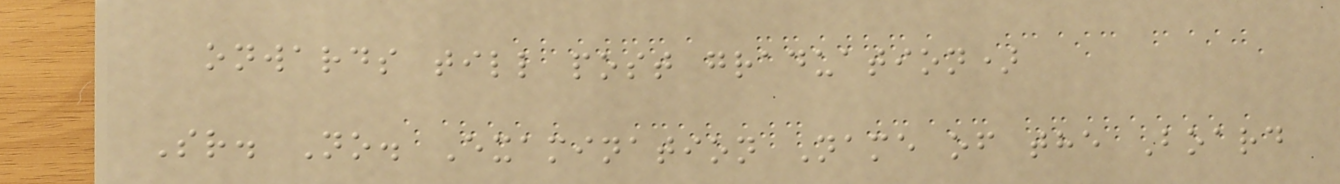onwards till post graduation)
Sr. No. Examination Name of the Board
